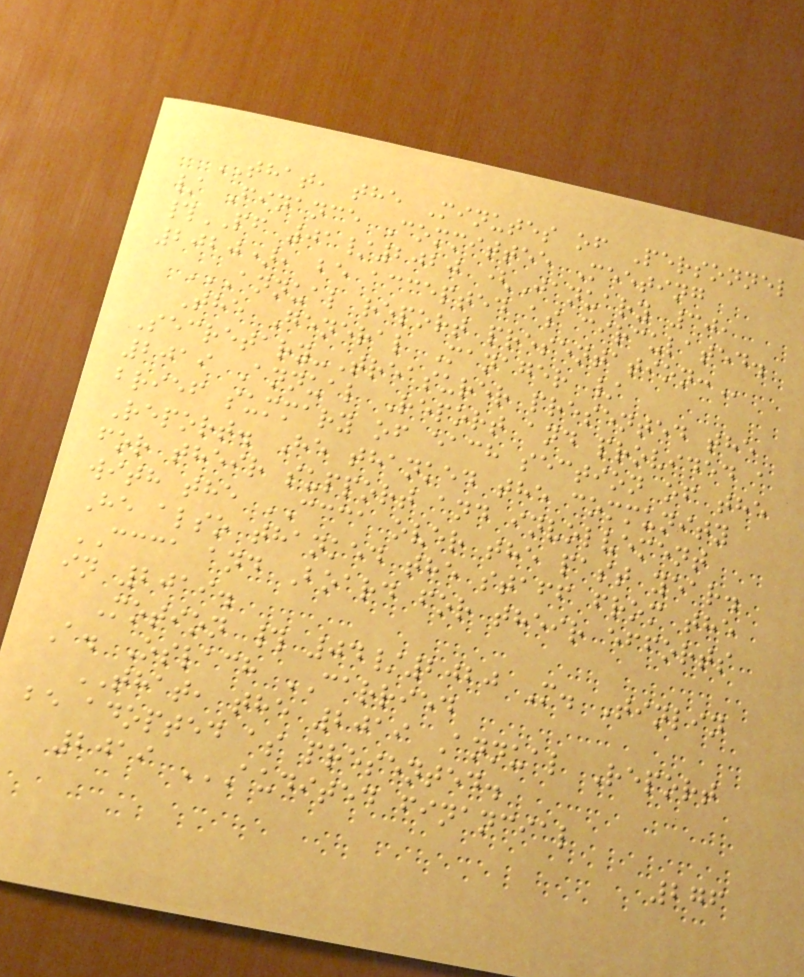THAT, the Minutes of Personnel
/ Finance Committee Meeting
#PF 01/2020 (January 30,
2020), be accepted as circulated.
ANNUAL REPORT PRESENTATION:
The General Manager /
Secretary-Treasurer presented the
2019 Annual Report and provided a
brief summary of each section of the
Report. He thanked the community
for their support and involvement
with the CCCA over the past year.
He also thanked the staff from the
CCCA and Board for their efforts
in 2019.
Motion # 04/2020 M. Tinlin
A. Oslach CARRIED
THAT, the 2019 Annual Report
be adopted as presented.
2019 AUDITED FINANCIAL
276
